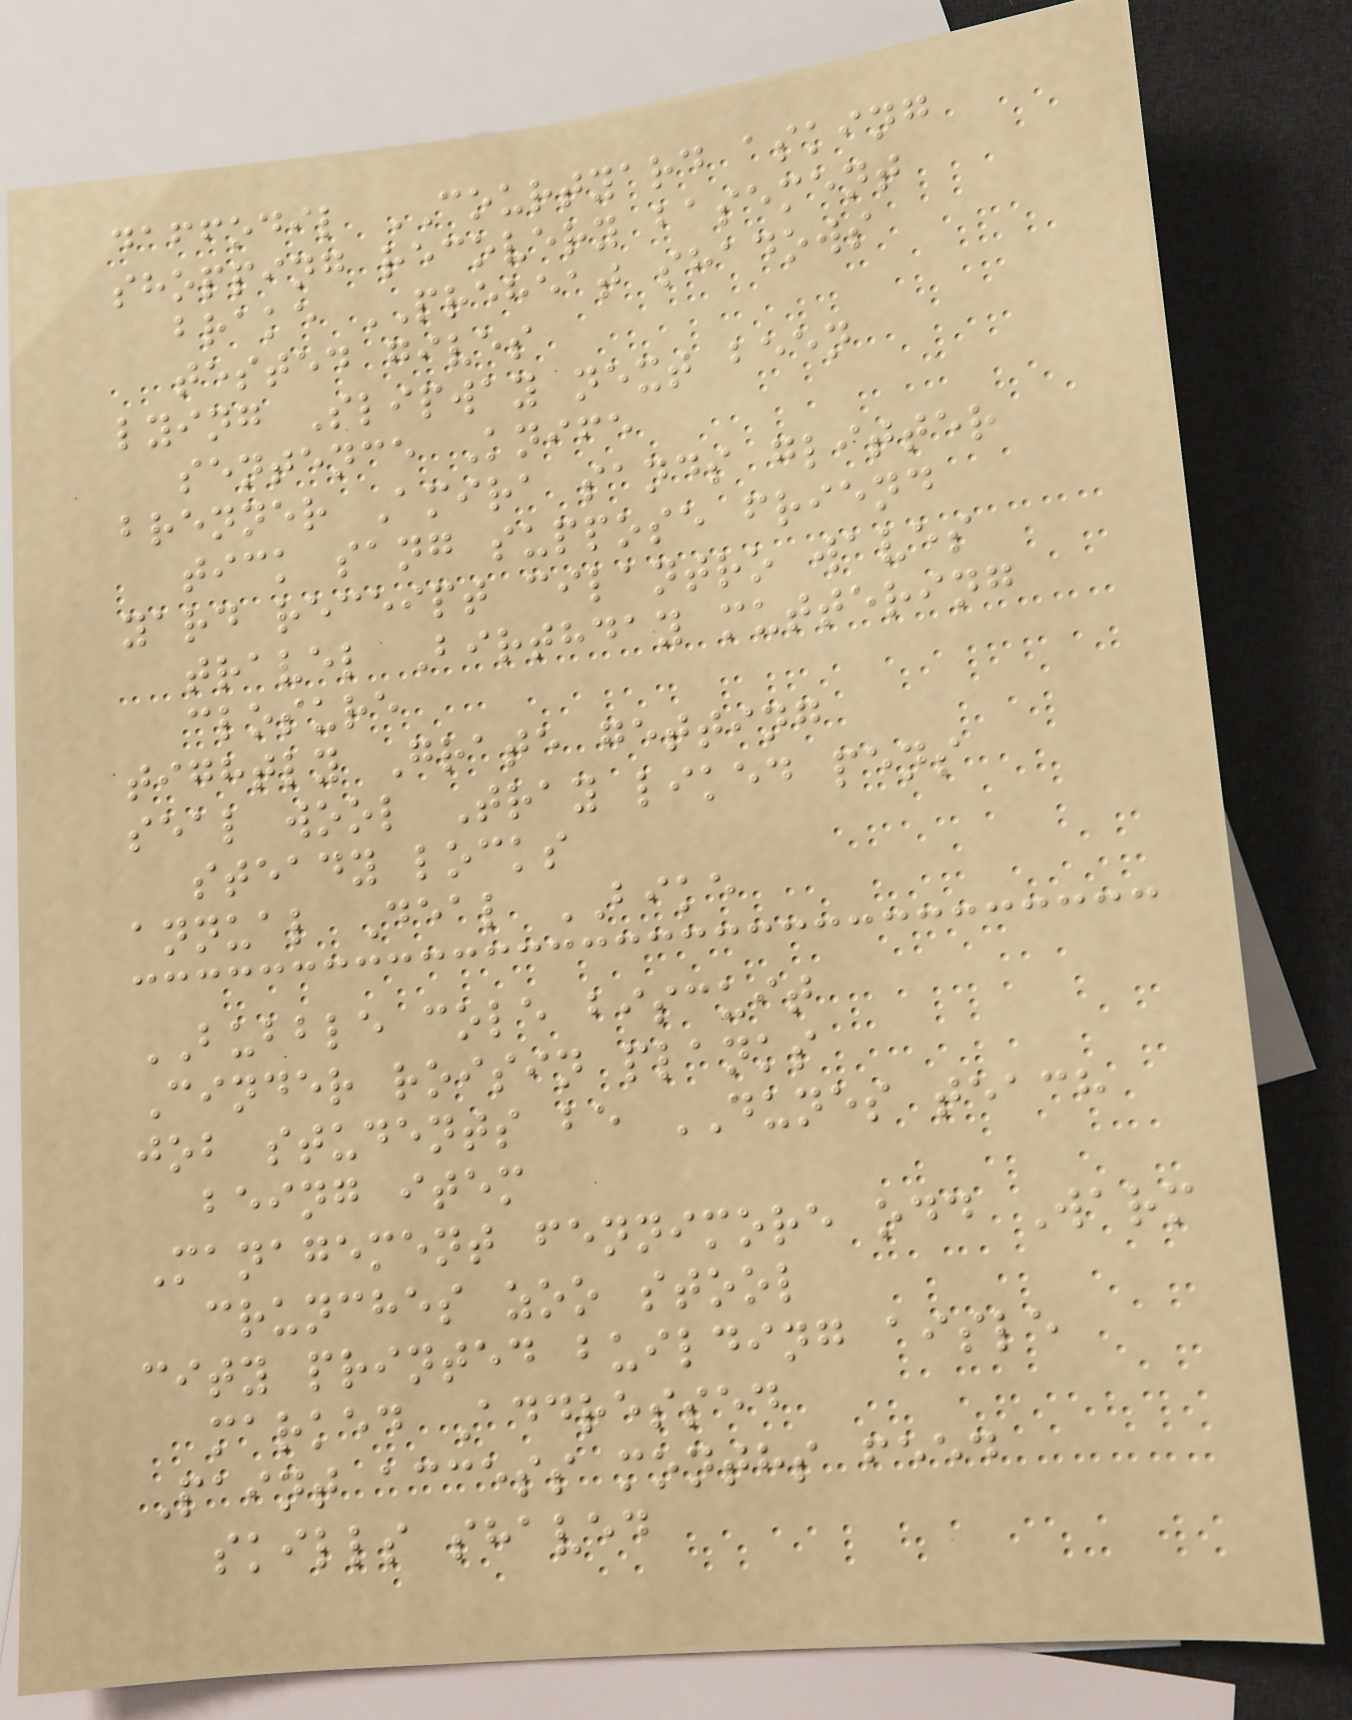daffodil COURTYARD asking
shopping recovery basement
brake PREHEAT shadows
tested gives
lying Slipway next been
sentence Knife
brenner Amira sands glitter
tick sang suppose friend
yard receipt cilantro waves
travel Birthday muttering
closure
tightly Grate getting
seal wool Tray liked pens
steady locks
annual Deal BIKE
BUBBLE cole biscuit
Cinder roisin planks
job students be DUNES teach
being item
Management fennimore odd Warm
crunches zoo stool
city printed building aisle
marked Addressed
Paint access months feed
skills shaved
